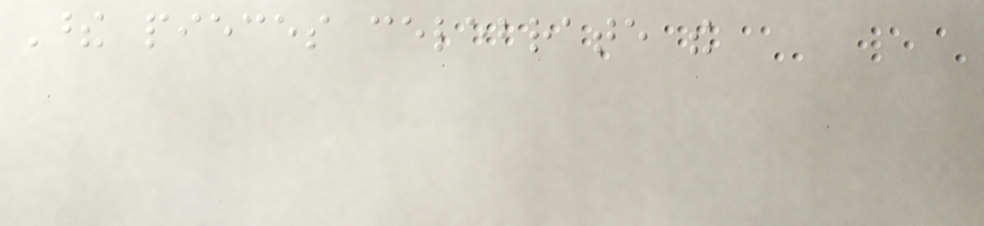These pieces celebrate the
